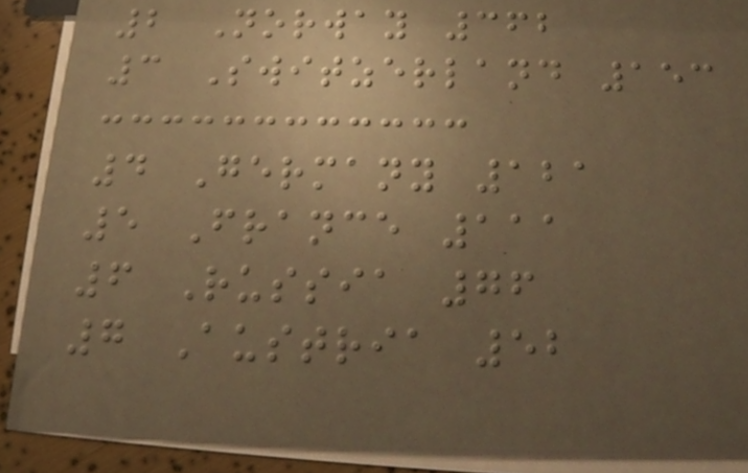2 Norway 362
3 Switzerland 153
4 Germany 121
5 France 111
6 Russia 76
7 Austria 52
